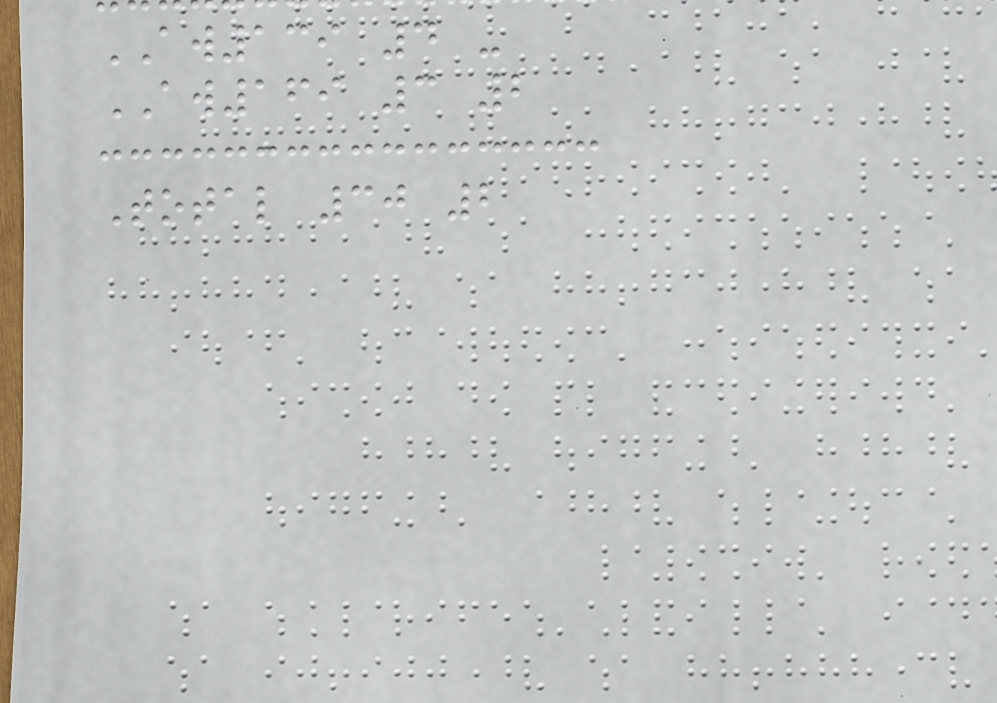AW139 4 -
AW169 3 2
Total 30 2
